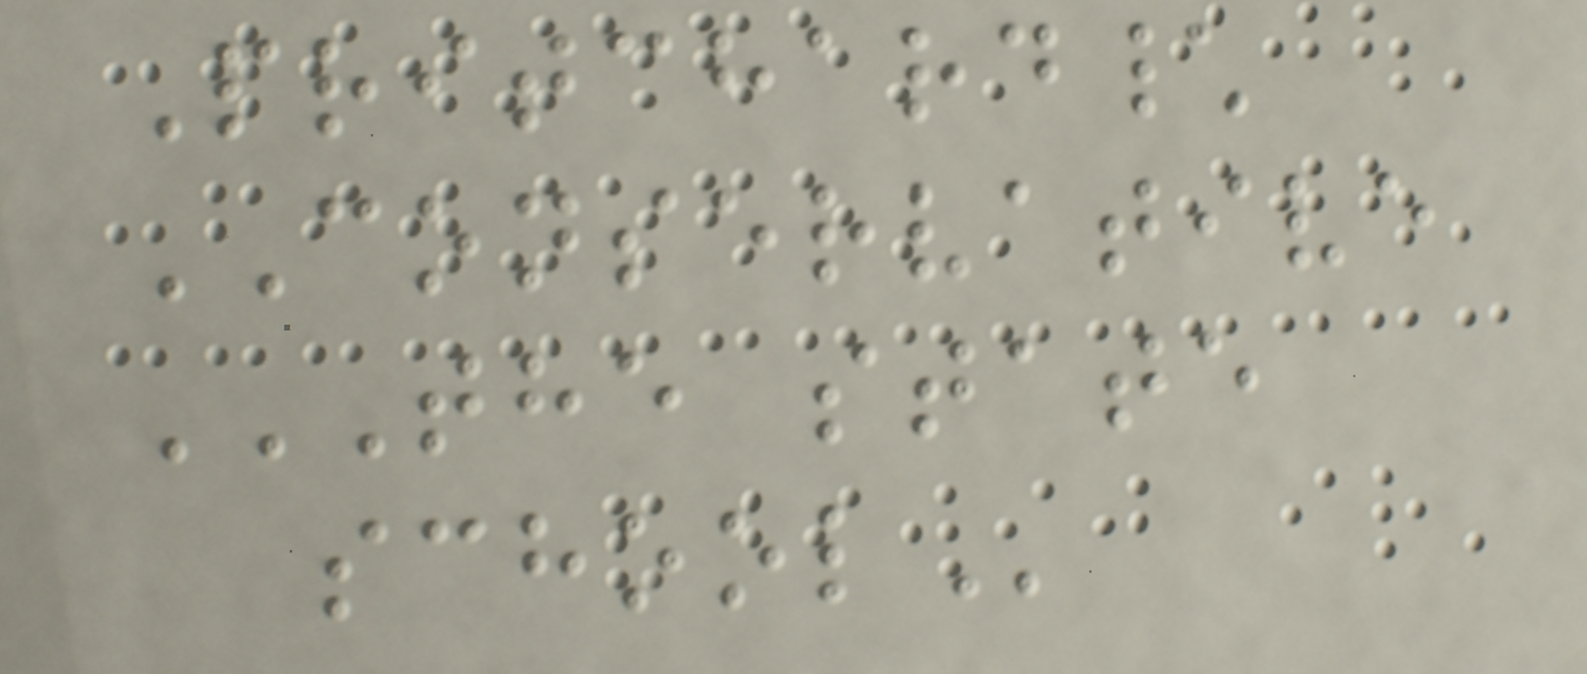Pritchard\
CONSERVATIVE
THE STATE
SCHOOL
